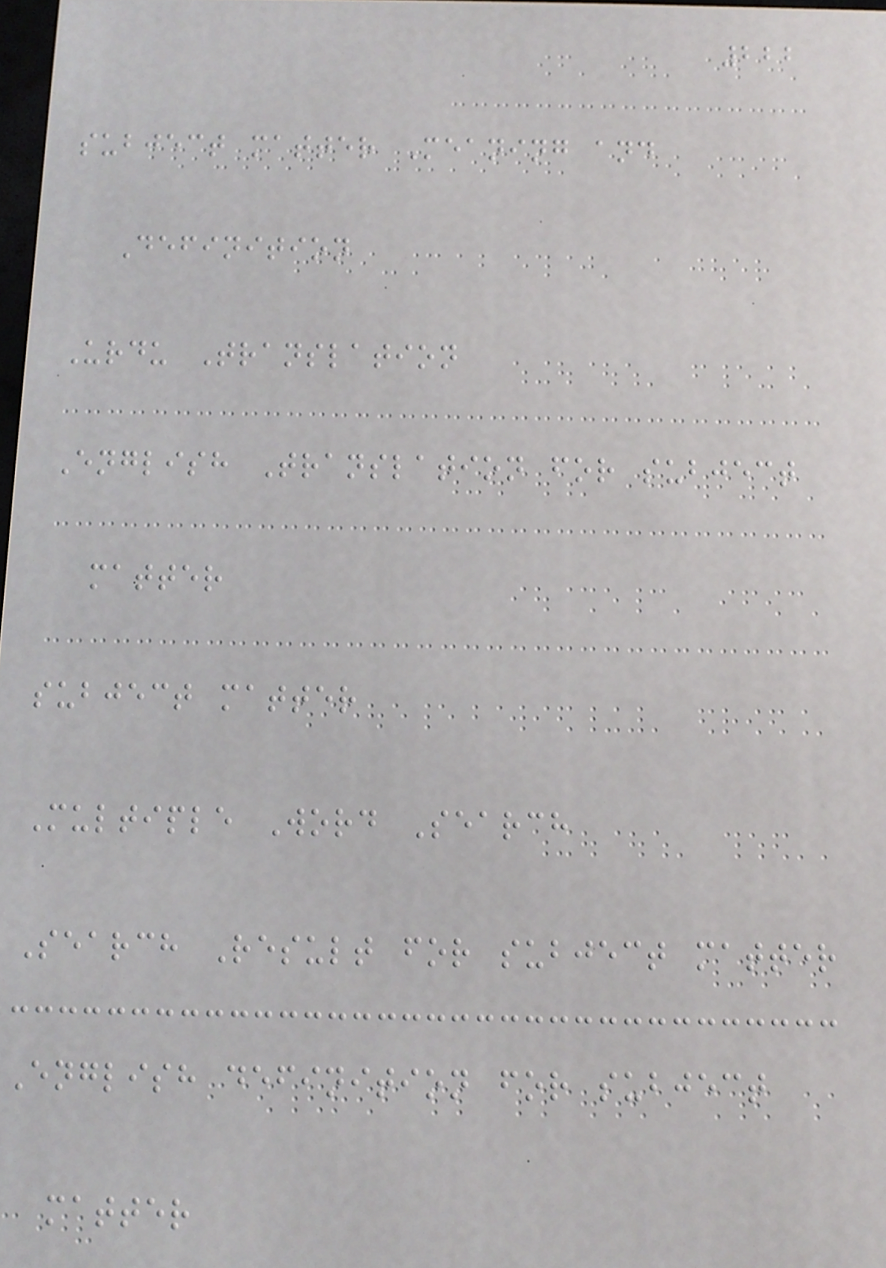222
subject matter Meaning and
Definition
Urdu Translation
English Translation for subject
matter
subject matter
Multiple Word Search
Search Result for subject matter
English definition for subject
matter
